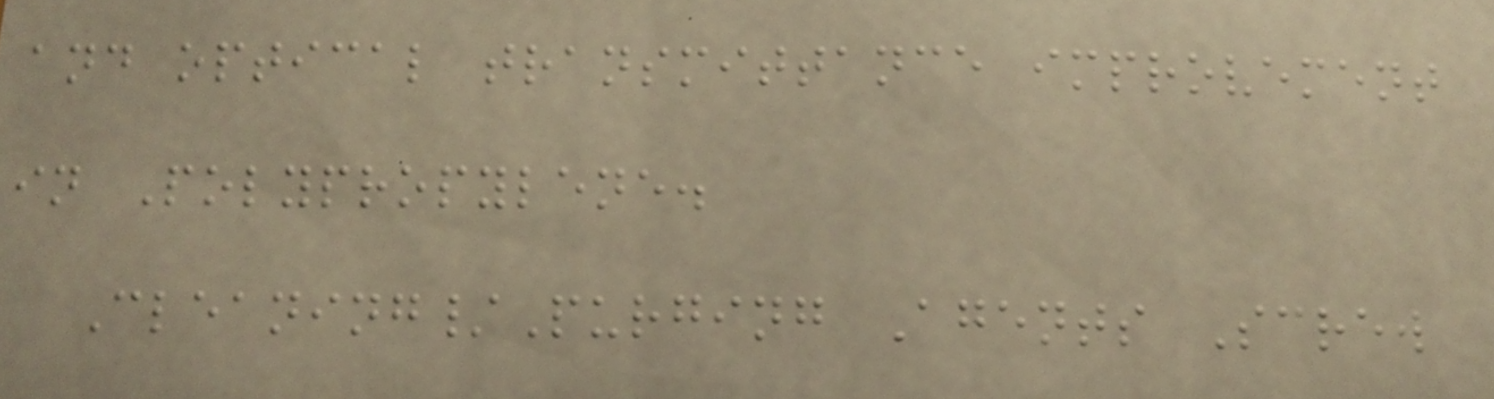and optical transmittance improvement
in Polypropylene.
Cleaning/Purging Agents Screw
